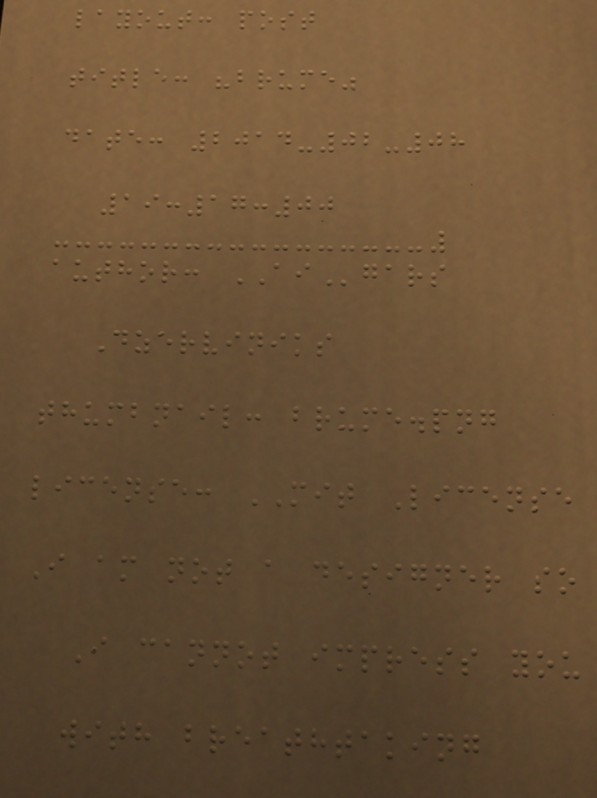layout: post
title: "brume"
date: 2014-02-08
19:17:00
author: AIgars
Dzerviniks
thumbnail: brume.png
license: MIT License
I am not a designer so
I cannot impress you
with breathtaking
